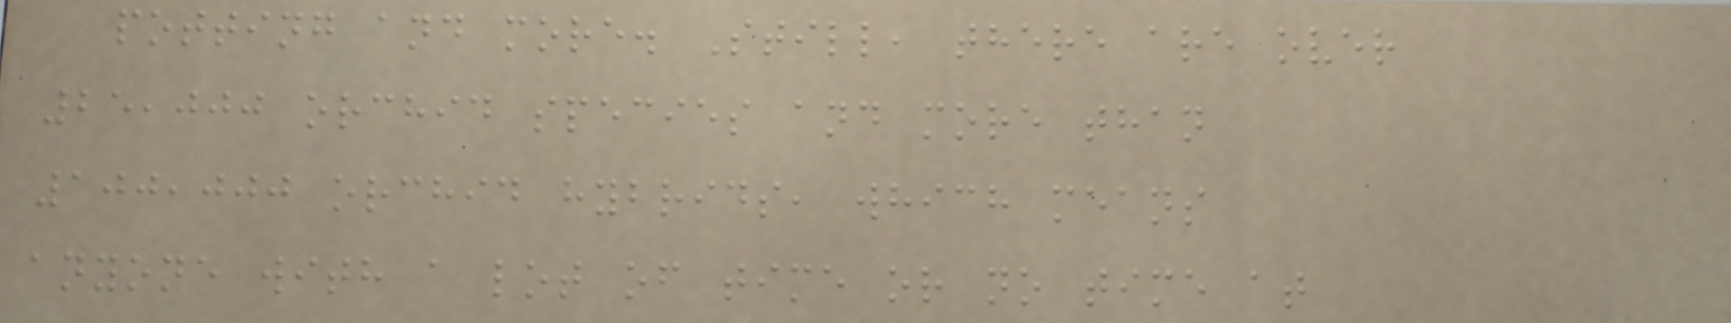potting and more. Still, there are over
25,000 orchid species and more than
100,000 orchid hybrids, which means
anyone with a lot of time or no time at
